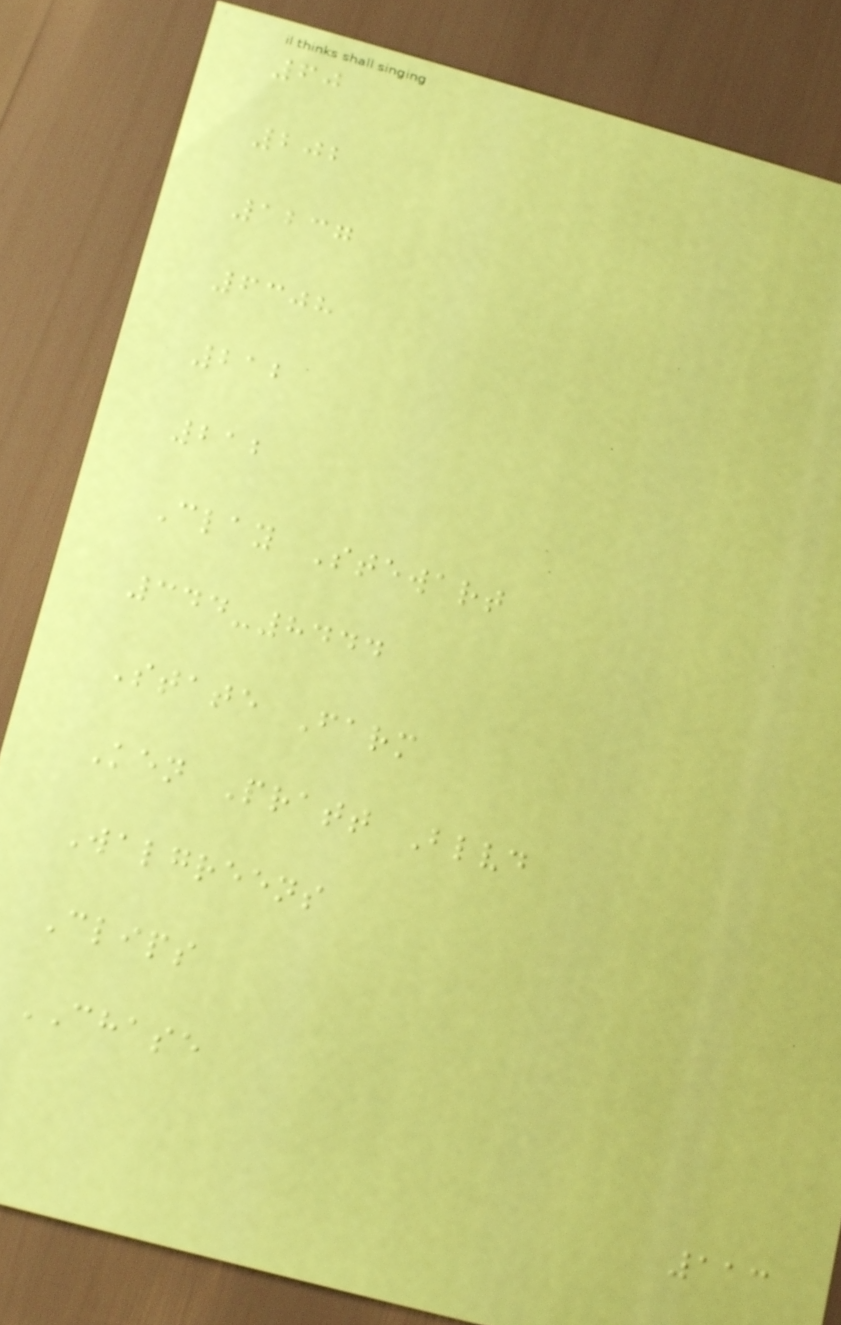60
202
1237
6308
212
212
Clay Stewart
344-8444
State Farm
Ken Pratt Blvd
Walgreens
Clips
CHASE
113
